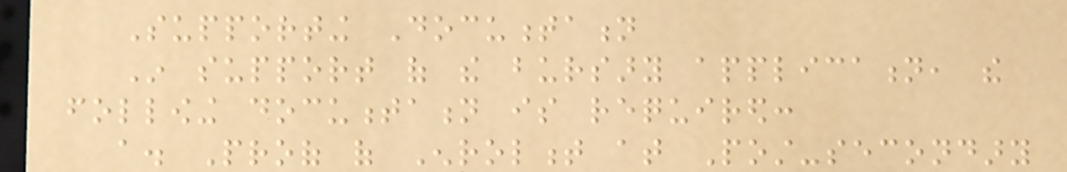Supporting Documentation
In support of the bursary application, the
following documentation is required:
a. Proof of Enrolment at Post-secondary
